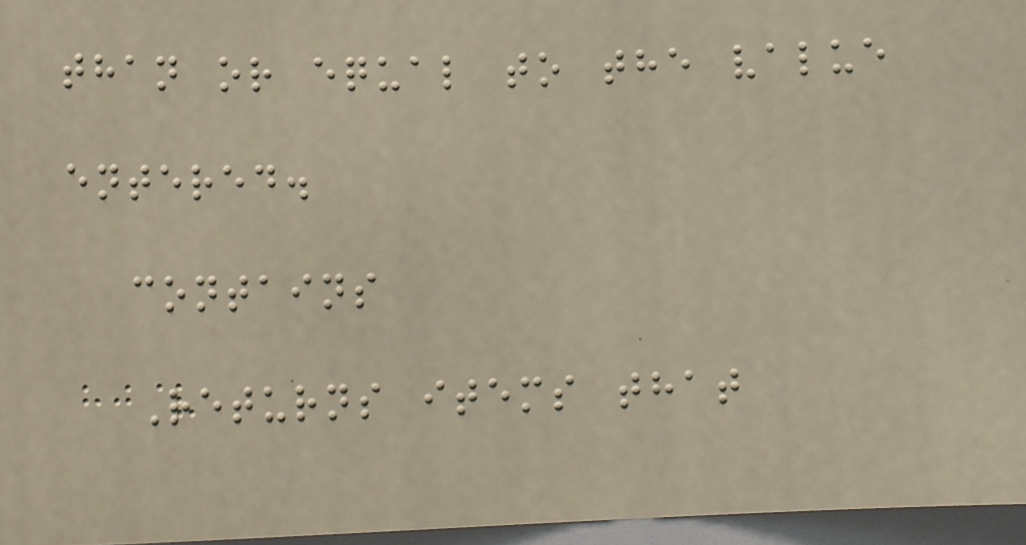than or equal to the value
entered.
contains
Returns items that
